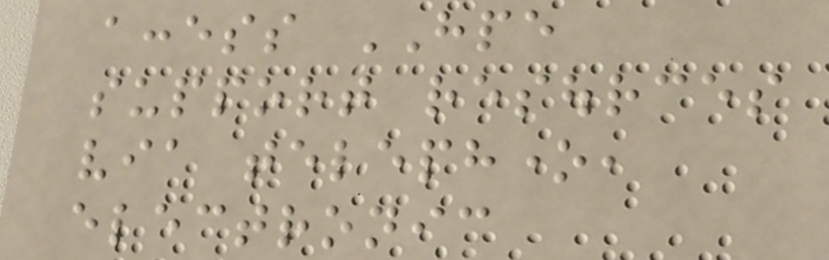access HPE
support resources
via telephone,
electronic
